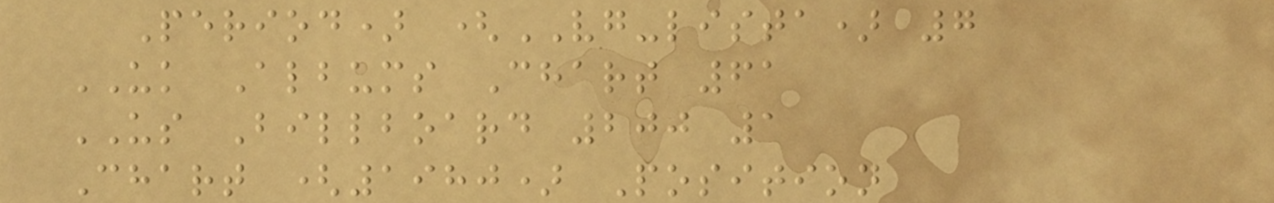Period) (VG-lista) 7
UK Albums Chart 61
US Billboard 200 1
Chart (1980) Position
